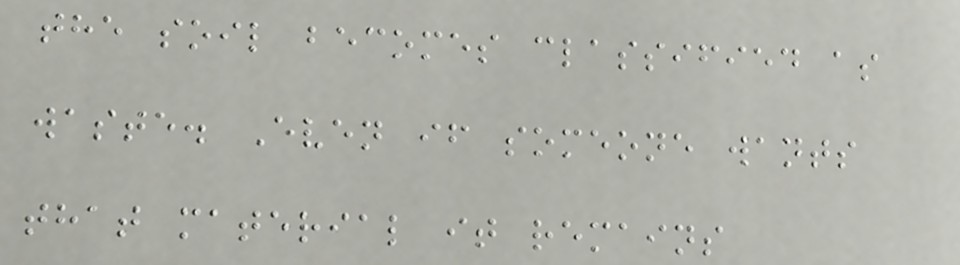the soil becomes classified as
waste. Even if someone wants
that material it remains
